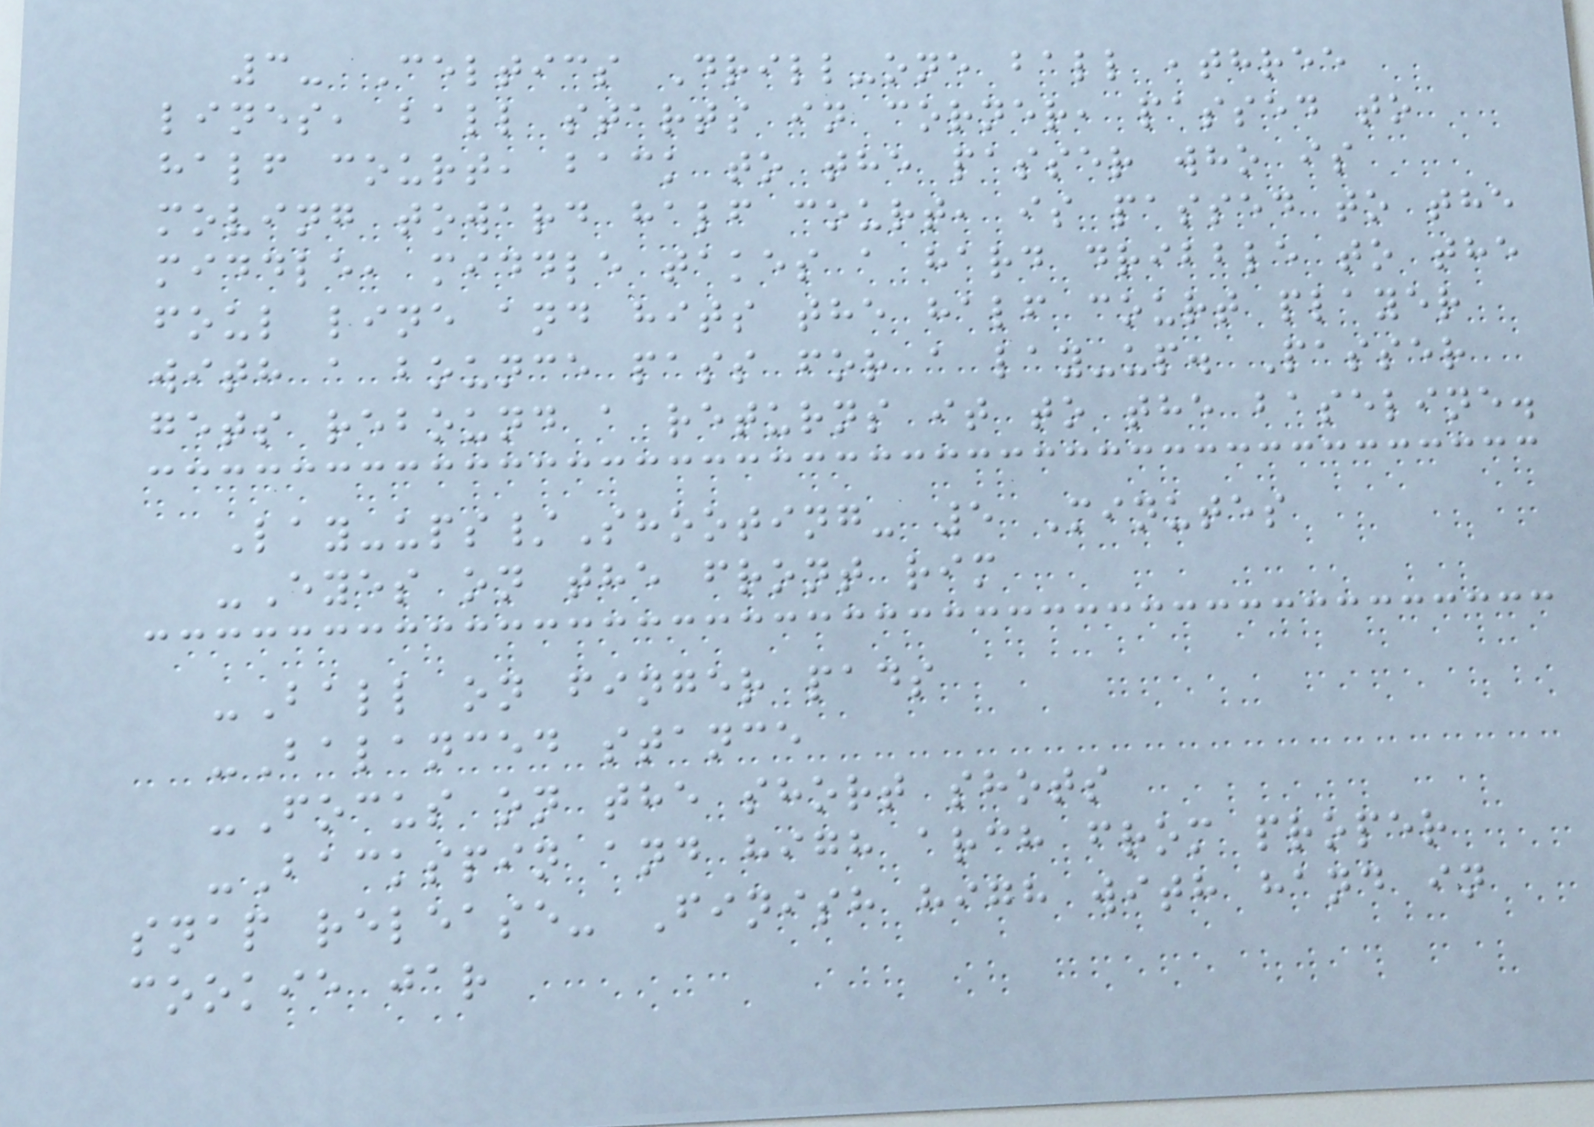3- Celtics Drill-one ball ,three
lines, ball starts in corner, passed to
half court, back to the passer who is
moving toward half court, is passed to the
middle, middle takes a hard dribble to the
foul line and hits the half court player
with a bounce pass for a lay-up. Passer
gets rebound a returns it to the baseline.
Lay-ups/Shooting- 5 Minutes
-Eyes on the front rim
-Ball on finger pads
-Balanced stance
-Focus on the short shots
-Backspin and high arch from proper
snap release- Finish high with hand in
cookie jar
